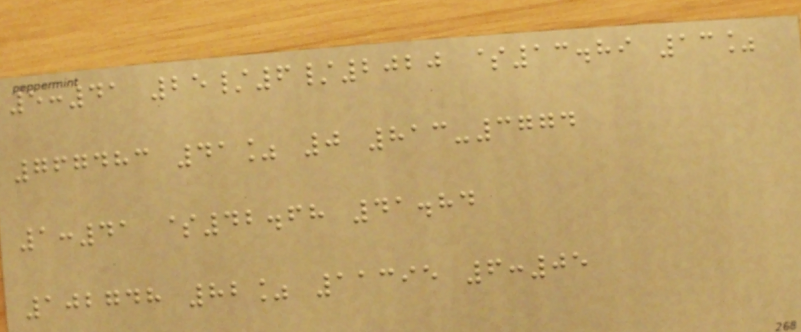5:41 25/6/2020 $13.89 13%
767483 41% 0 813-3774
1:41 $42.68 41.84
102748 82% 11395 6:05
